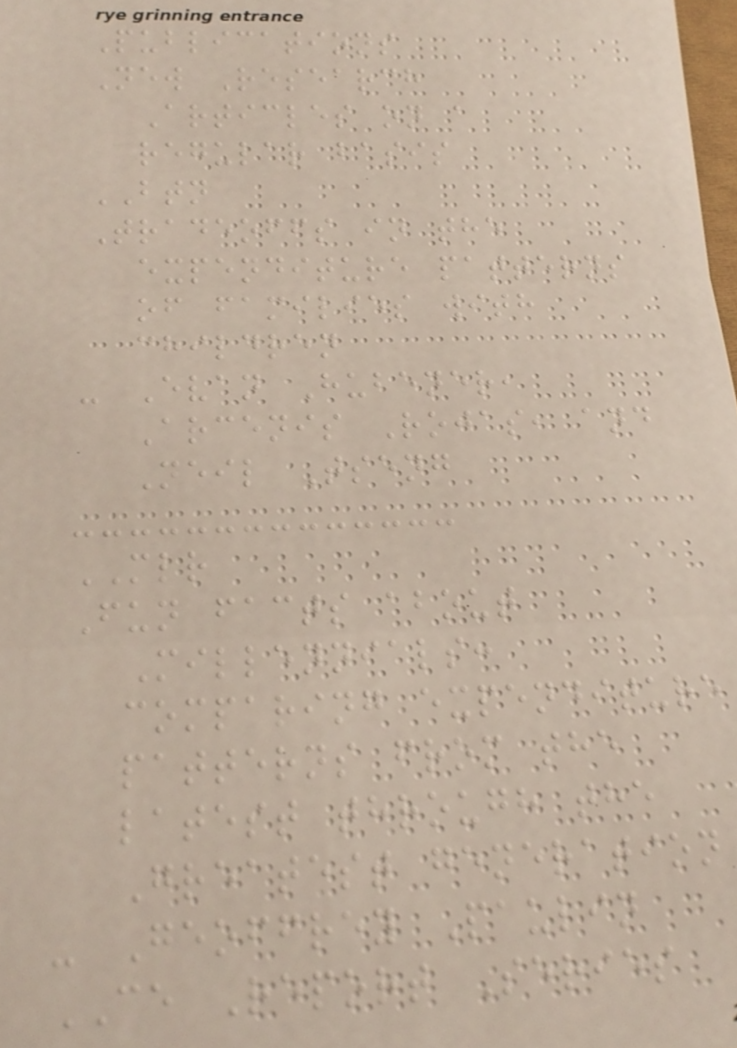Publications
New Research
Articles on a
regular basis
BTN
Tradeoffs in the
expenditure patterns
of families with
children
- Evan Hubener,
Arcenis Rojas, and
Neil Tseng
MLR
Fun facts about
Millennials:
comparing expenditure
patterns from the
latest through the
Greatest generation
- Geoffrey Paulin
CE Report Series
